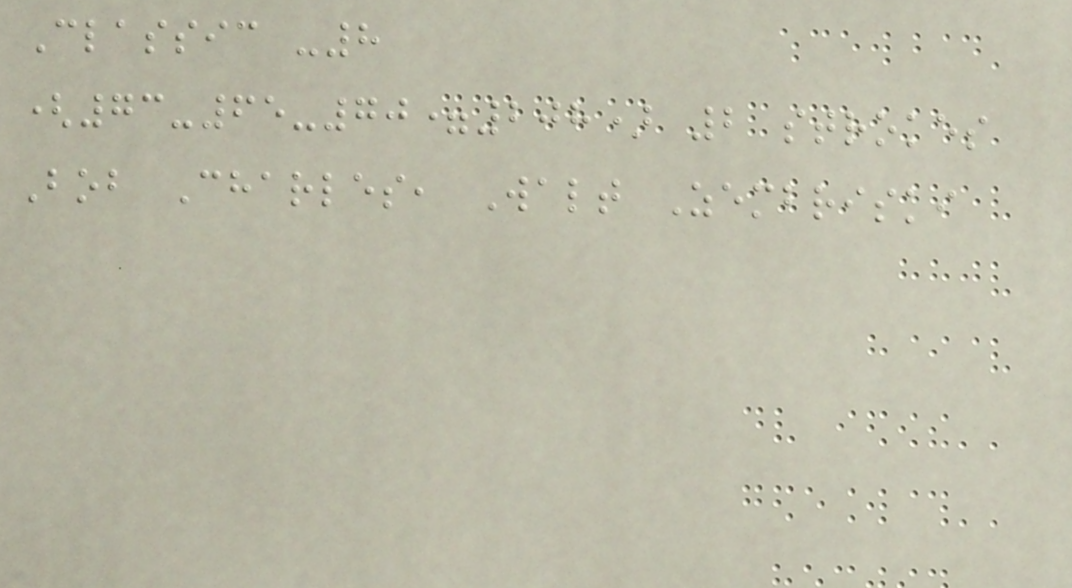Classic -8
(73-65-70=208) 2 strokes
Bob Charles, Walt Zembriski
